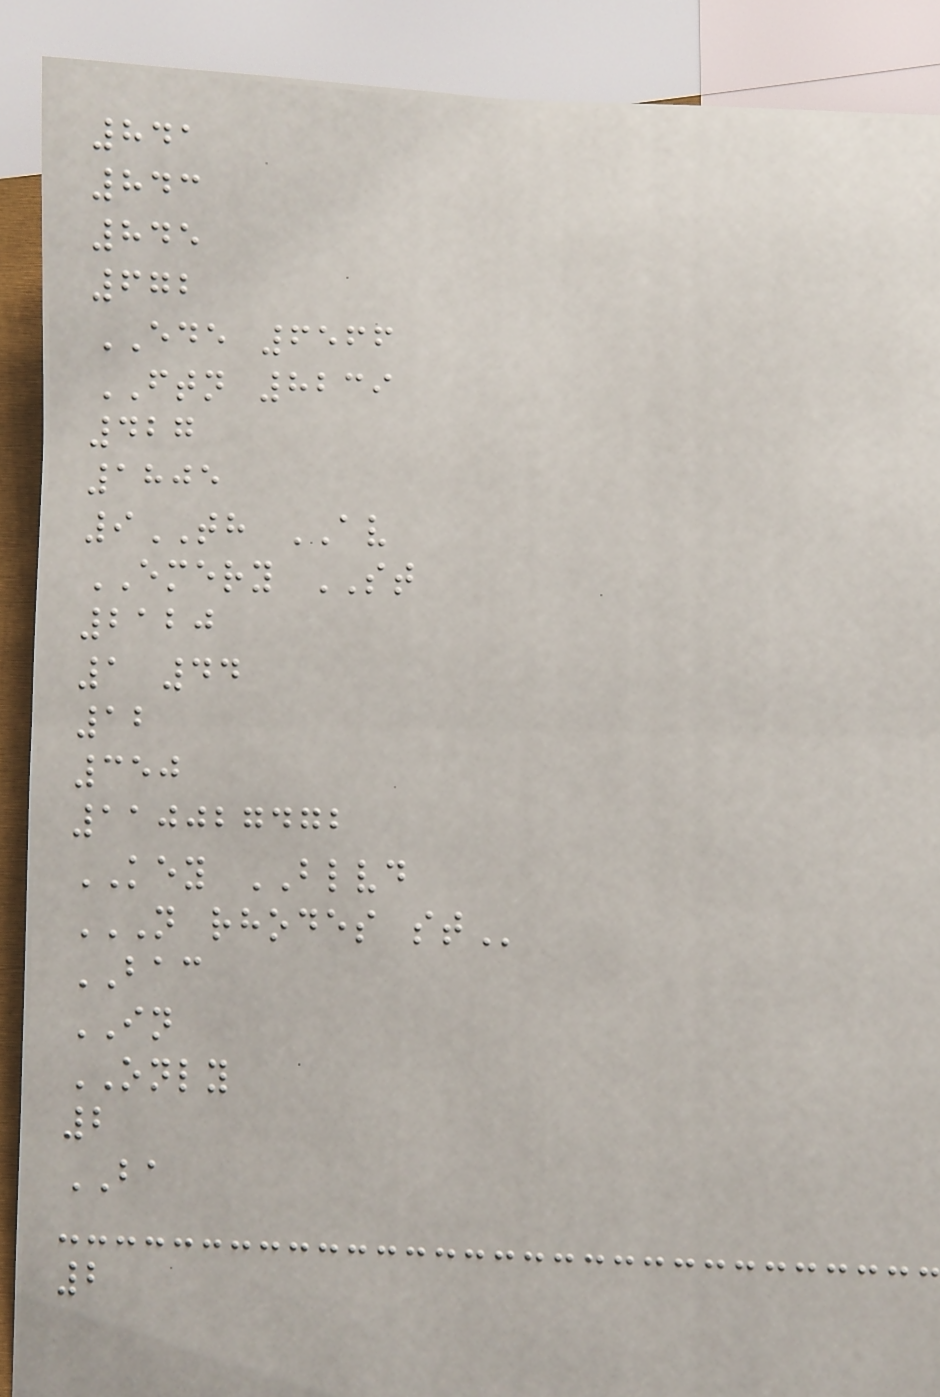841
843
845
672
EDE 6566
FTN 8239
427
1805
9TH AV
EMERY ST
2120
1 44
12
350
110027472
KEY BLVD
N RHODES ST
BAC
IN
ONLY
2
BA
2
